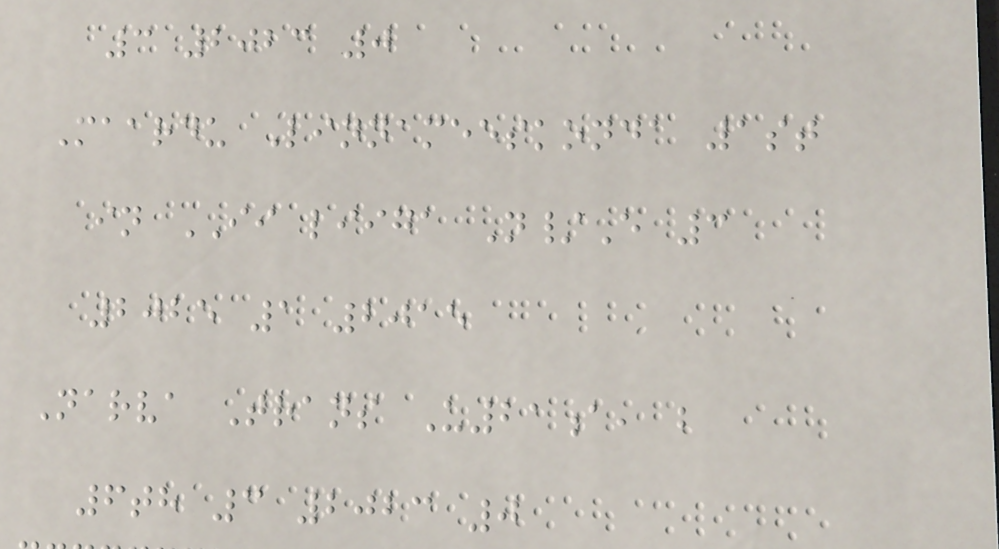3 2023 0
Maardu Linnameeskonda 1st
in II liiga N/E 3
2025 1 2015
Narva Trans U21a, b
6th 3 2023 0
